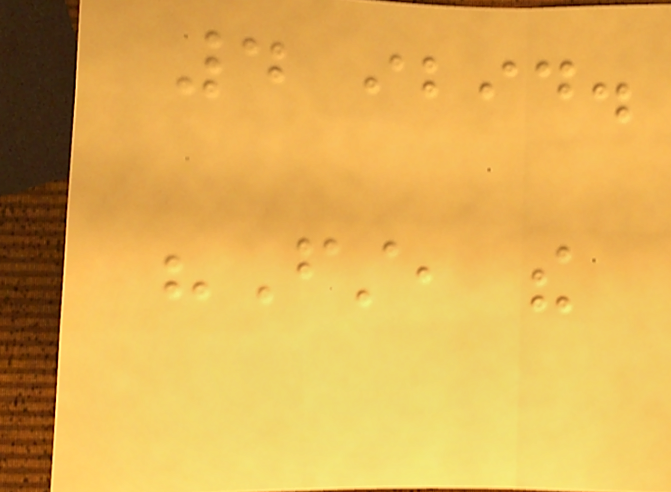4 ibid.
"First, the
